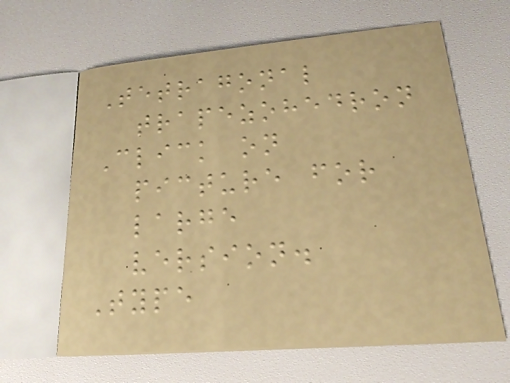Tetragonal
trapezohedron
Click on
picture for
large
version.
Type
